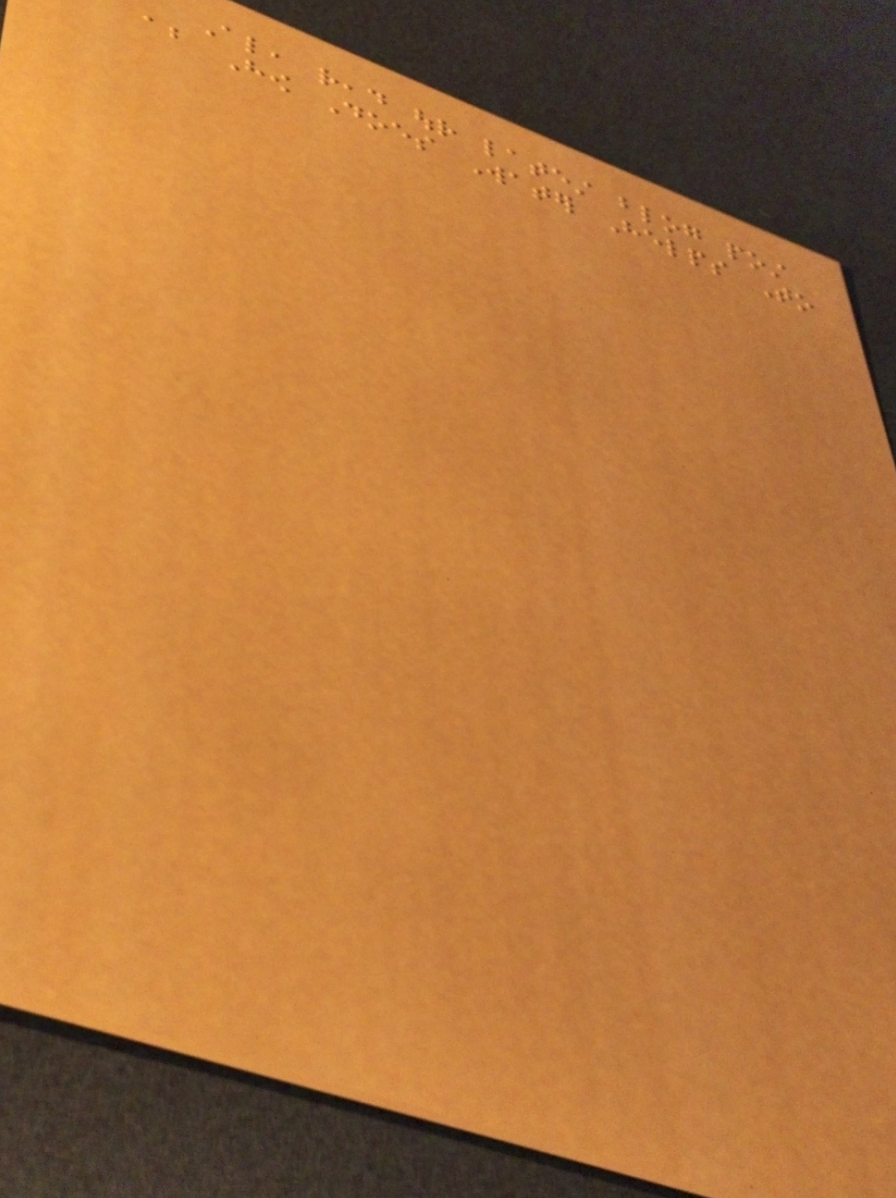Also, read our latest blog post
about How Does Water Helps To
